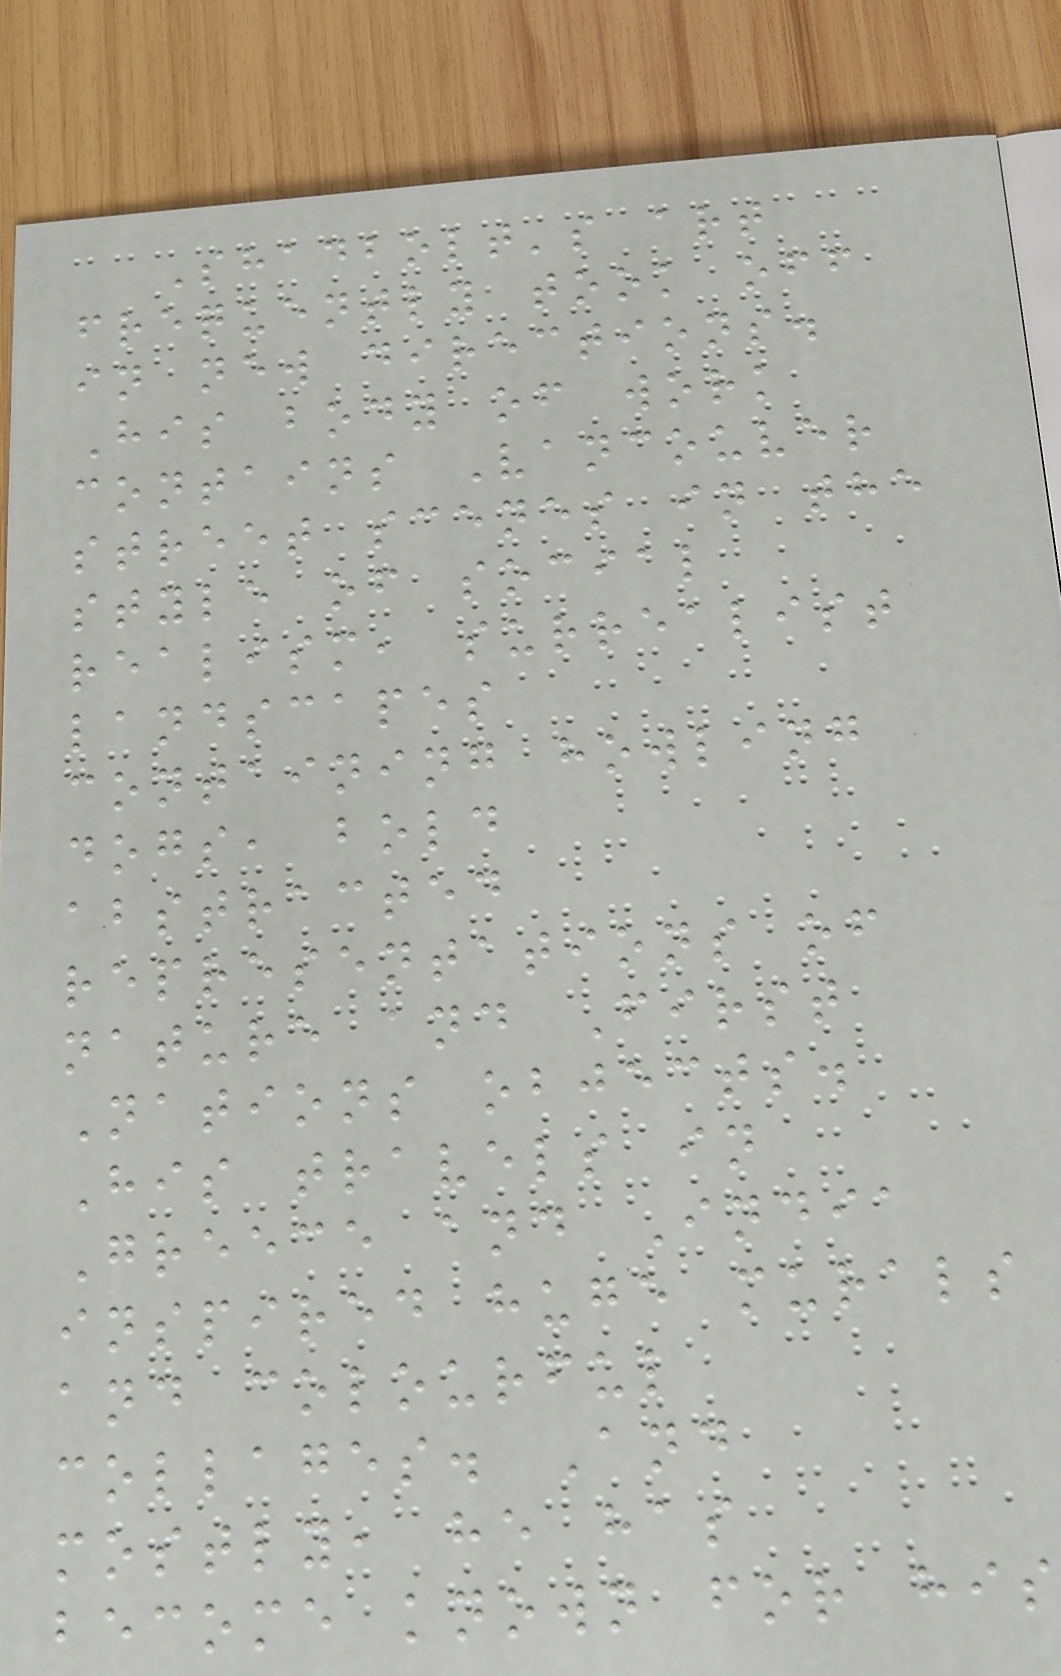Shadbolt's art
frequently took off
in new directions.
His body of work
contains Vancouver
street scenes in the
style of social
realism, surrealist
landscapes
containing howling
dogs, bold
abstracted
representations of
nature and First
Nations objects.
His travels in
Greece and India
inspired huge murals
and colourful
collages. And
mostly, he has
become known for his
